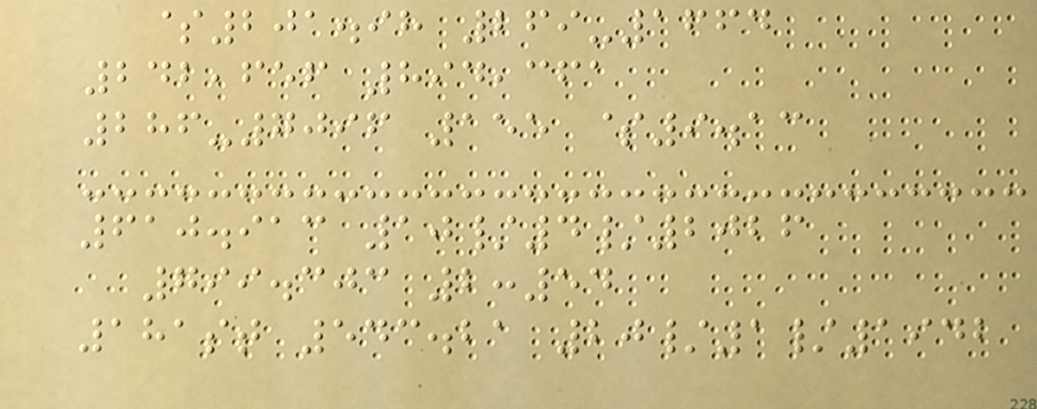$201.98 269-1664
242,656 894,361
286-7096 155 $9.13
610.913 10/4/2026
799.303 2:54
181st 543.21 20/1/1942
